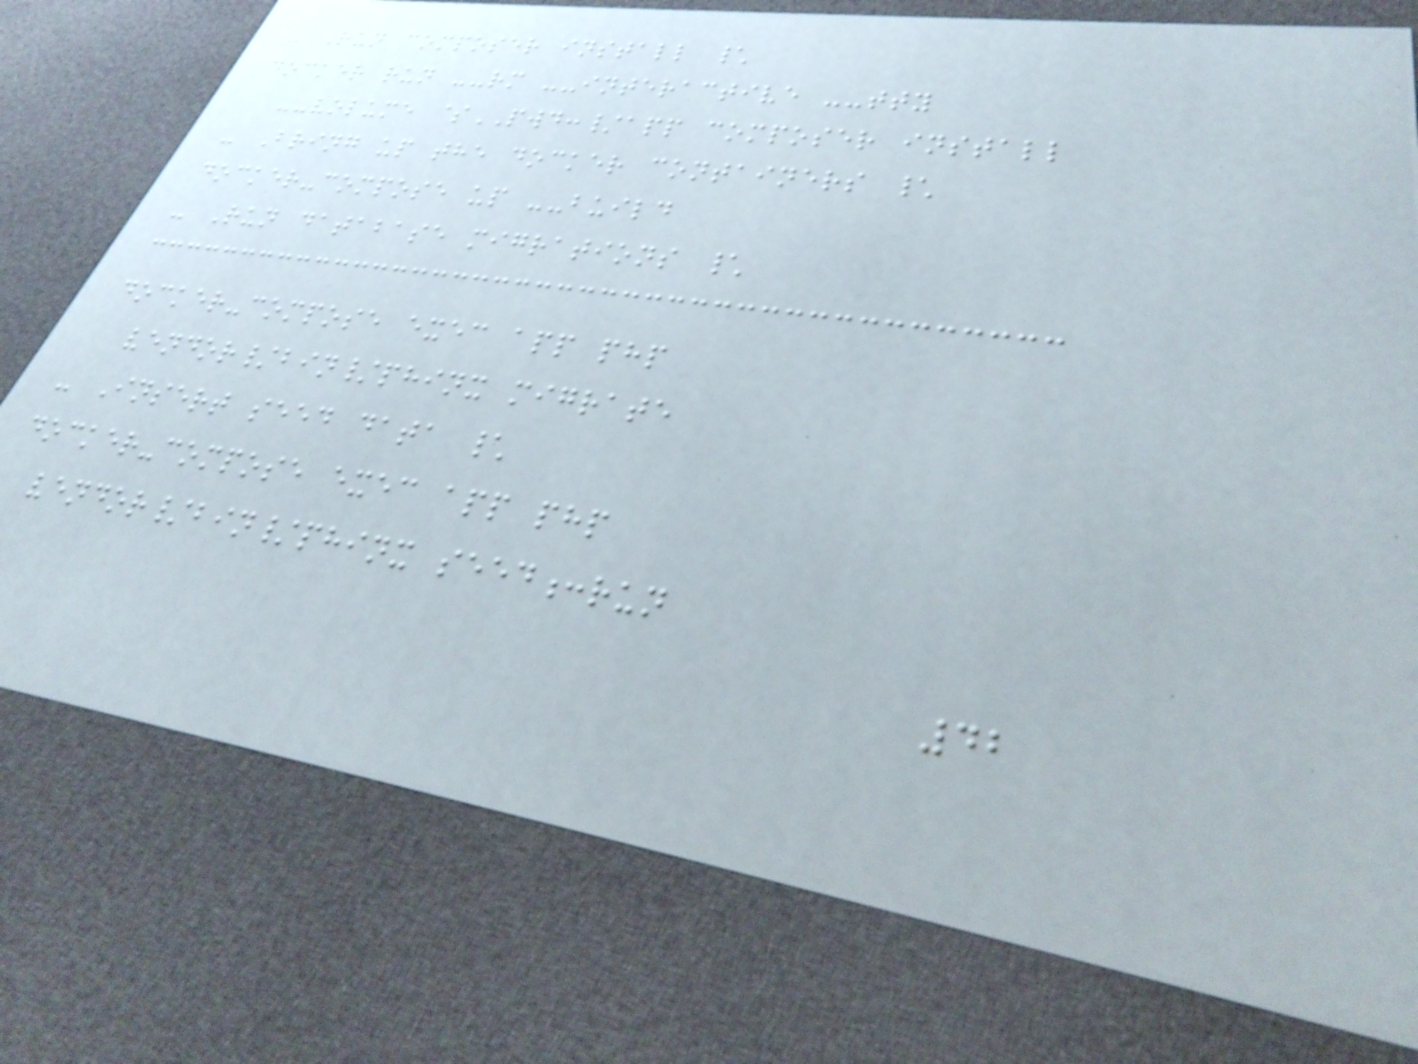- Run composer install \
docker run --rm --interactive --tty
--volume $PWD:/app composer install
- Bring up the docker containers \
docker-compose up --build
- Run database migrations \
docker-compose exec app php
vendor/bin/phinx migrate
- Insert seed data \
docker-compose exec app php
vendor/bin/phinx seed:run
42
